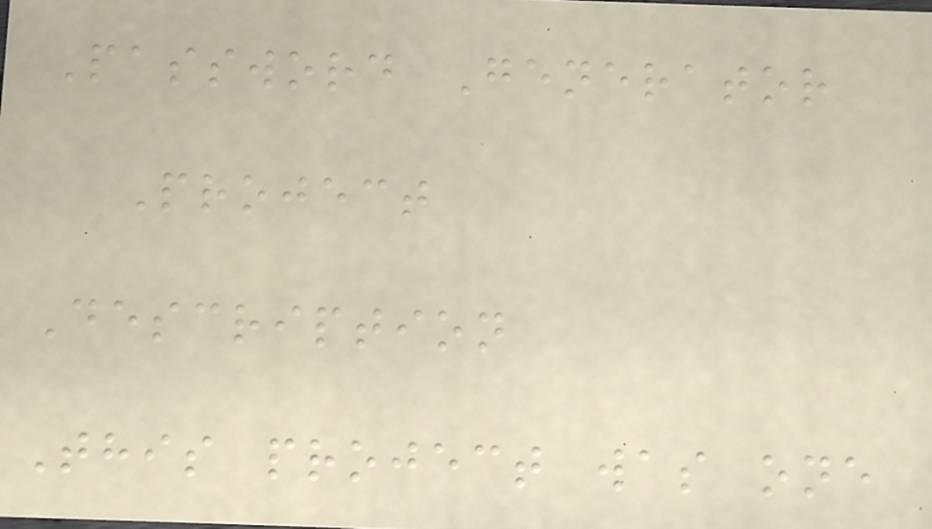Password Generator
Project
Description
This project was one
